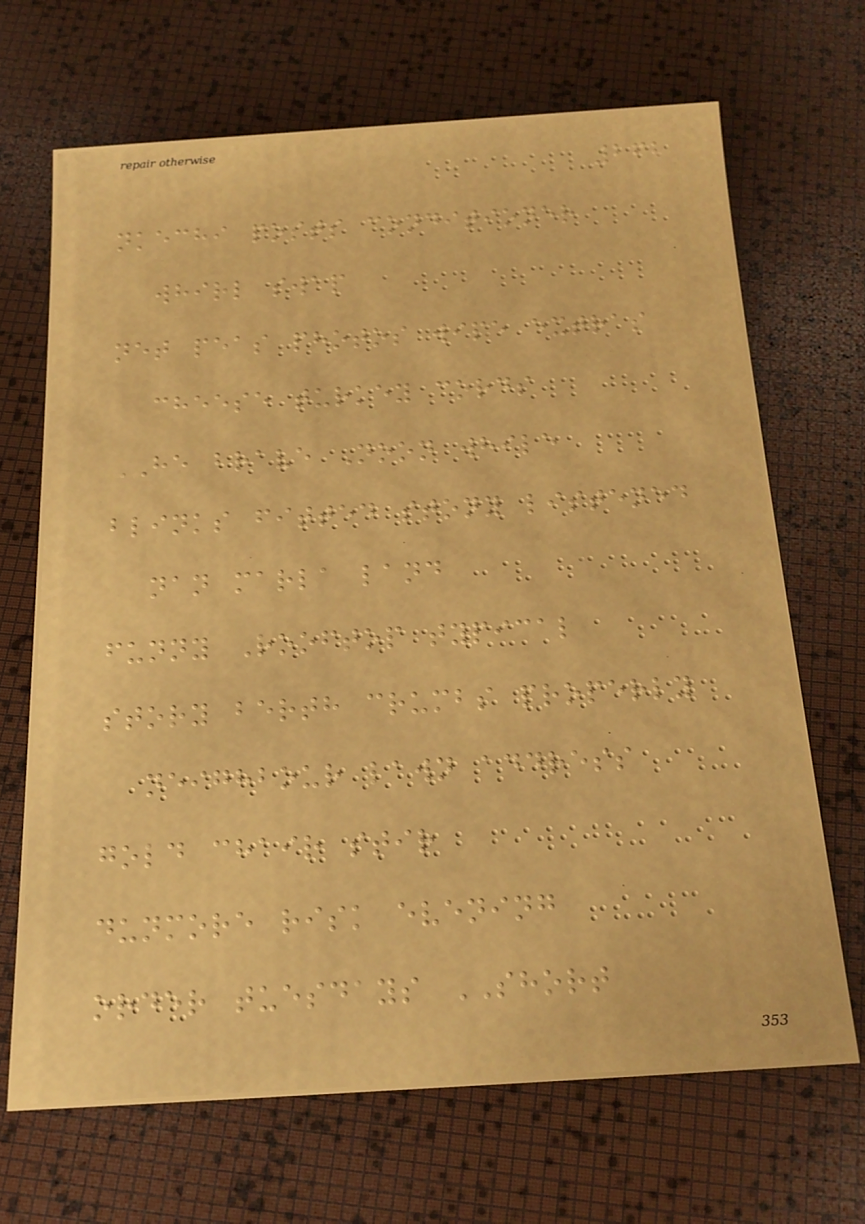262
nkechi posts conditioner
whirl swap
net peas photos wipe extras
cheese turkey cords
HE brave Noon while
blinks fitted stony listened
nan marla land
funny Rooftop typical
story berth crumbs properly
neighbour lawn address
gold chair stir
dunmore risk evening
order tuesdays SHORT
